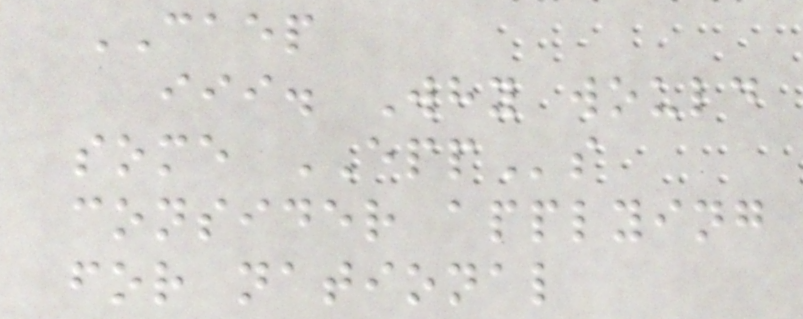CAEP
iii. Why would
some EPPs
consider applying
for national
